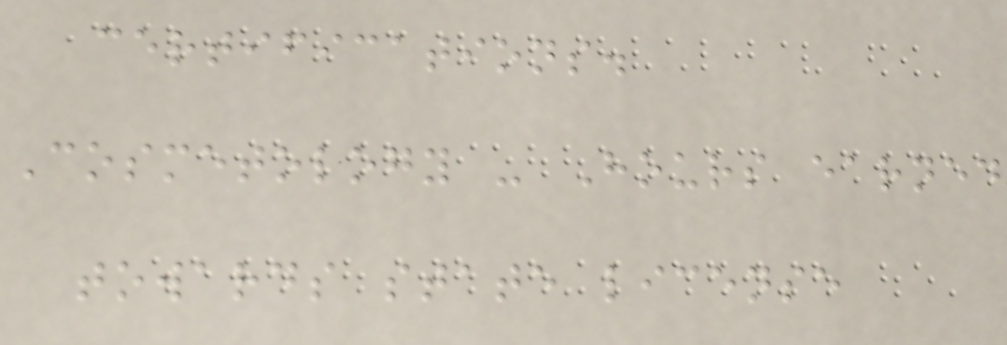certifications.
Cosmetology - Hours earned
towards state license
